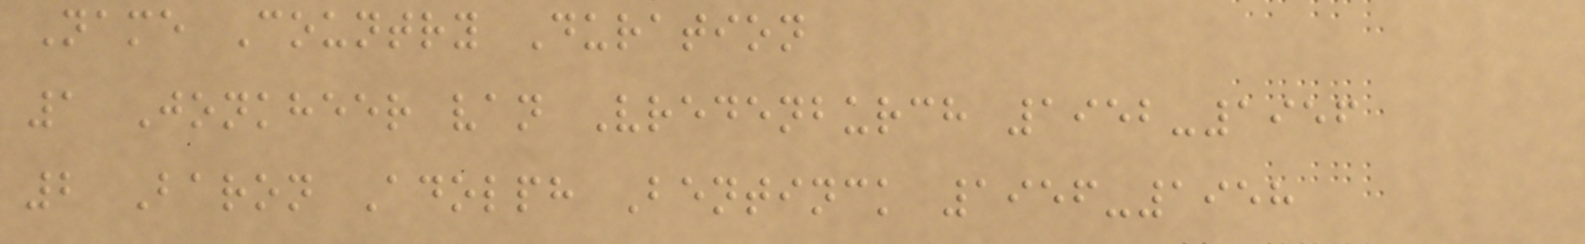Name Country Duration
1 Jonkheer van Vredenburch 1952-1956
2 Baron Adolph Bentinck 1956-1958
